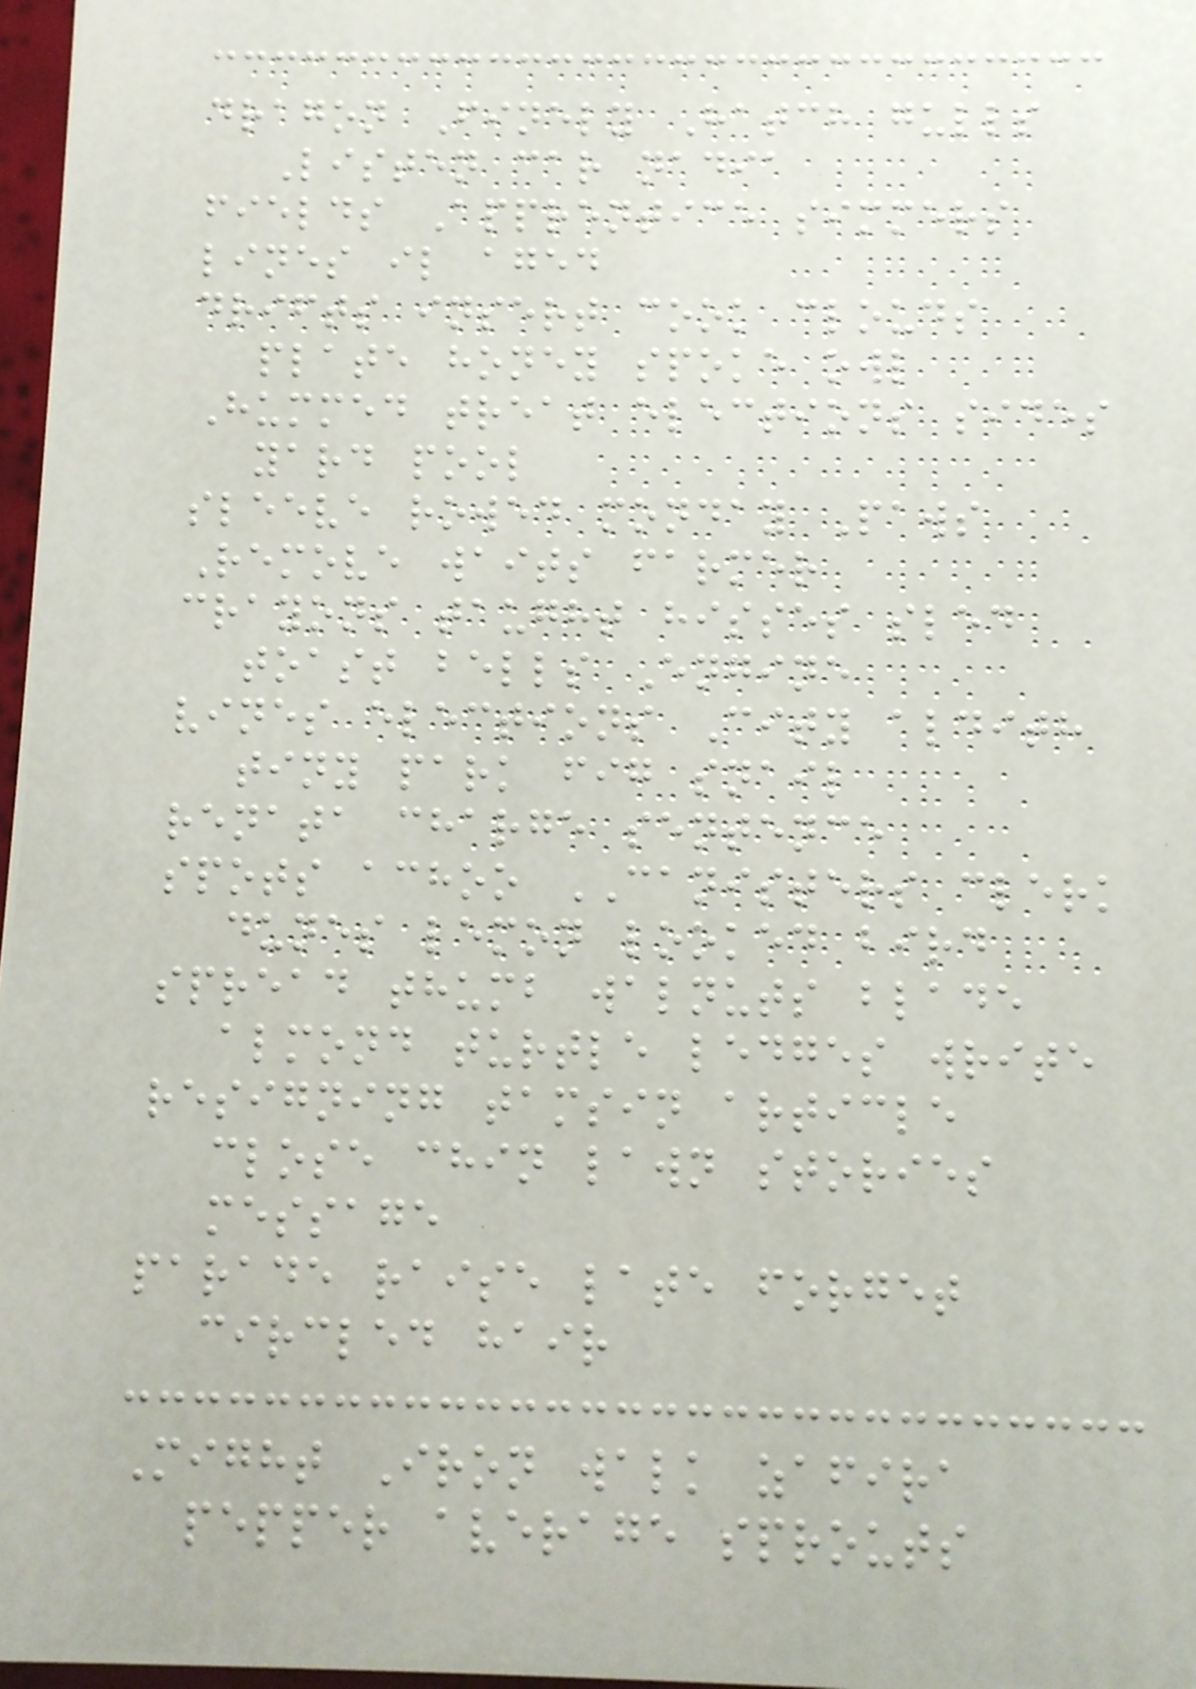dragon Finely Hatch gulls
Listen car nadia
fields Apprentice simmers
lines il aged
drifts insert cook clouds
plate honey spoke owl
Hummed treat elections sides
yard pool
sleeve rowed monday Paws
Remove waits farmer
crayons taught hisses sled
toast bells Engine
vines elections City aldith
tiny park fig snail
renata charge sentence
spots achoo CANISTERS clerk
dunes lemon looked bird
spread thumb walnuts blade
almond turtle ledges write
resigning tamsin article
close chin lawn stories
message
parade raise late forget
circled hair
Might Iron walk zafira
pepper average sprouts
